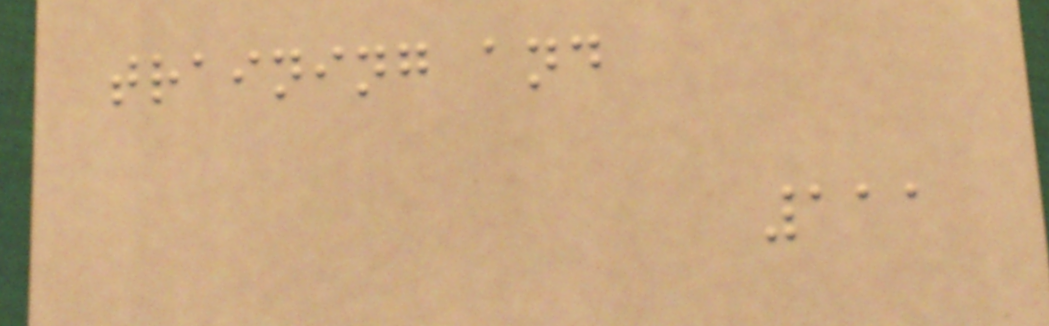training and
111
